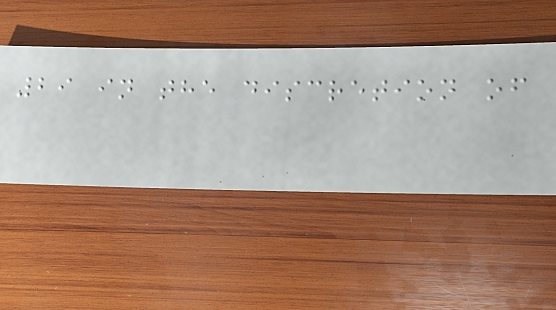29 in the discretion of
